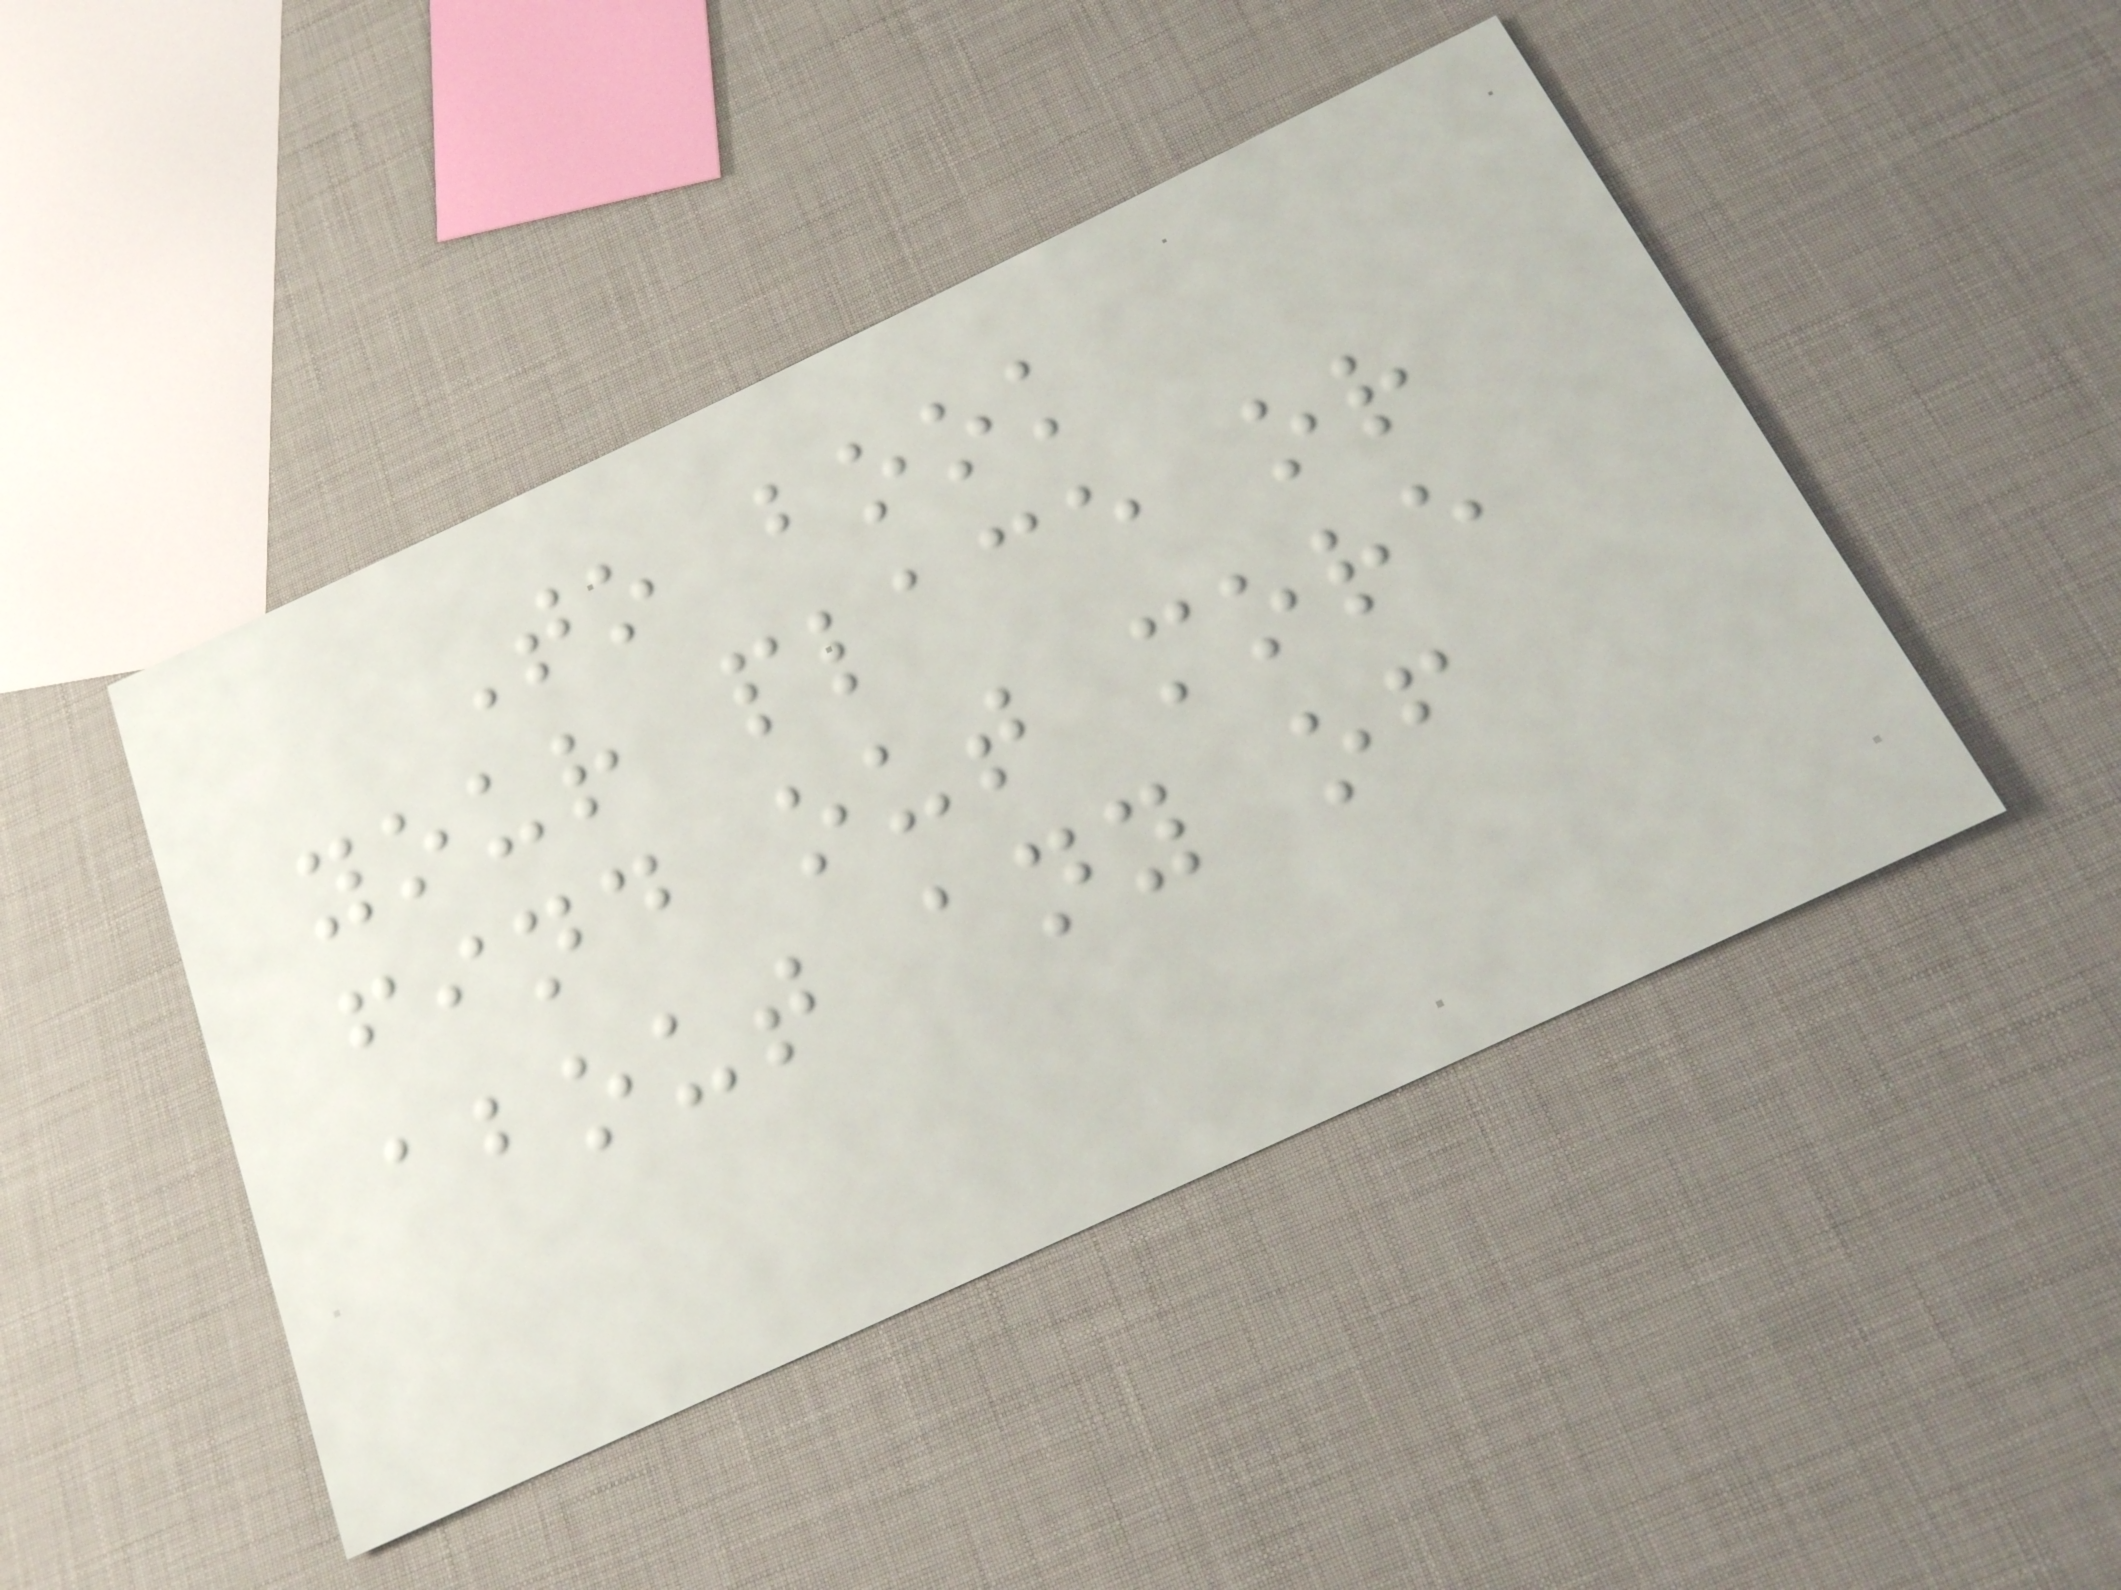To book
your place or
find out more
about any of
